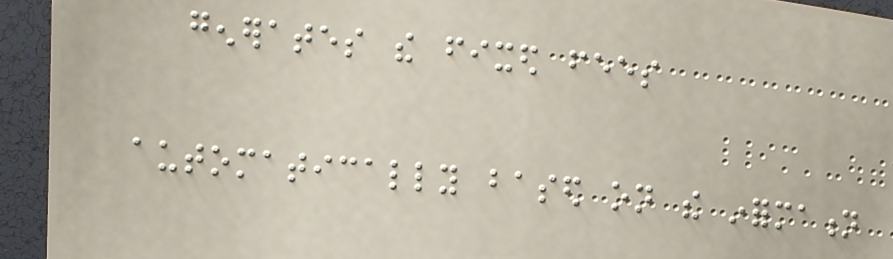generates the fixed fees
automatically based on the information
